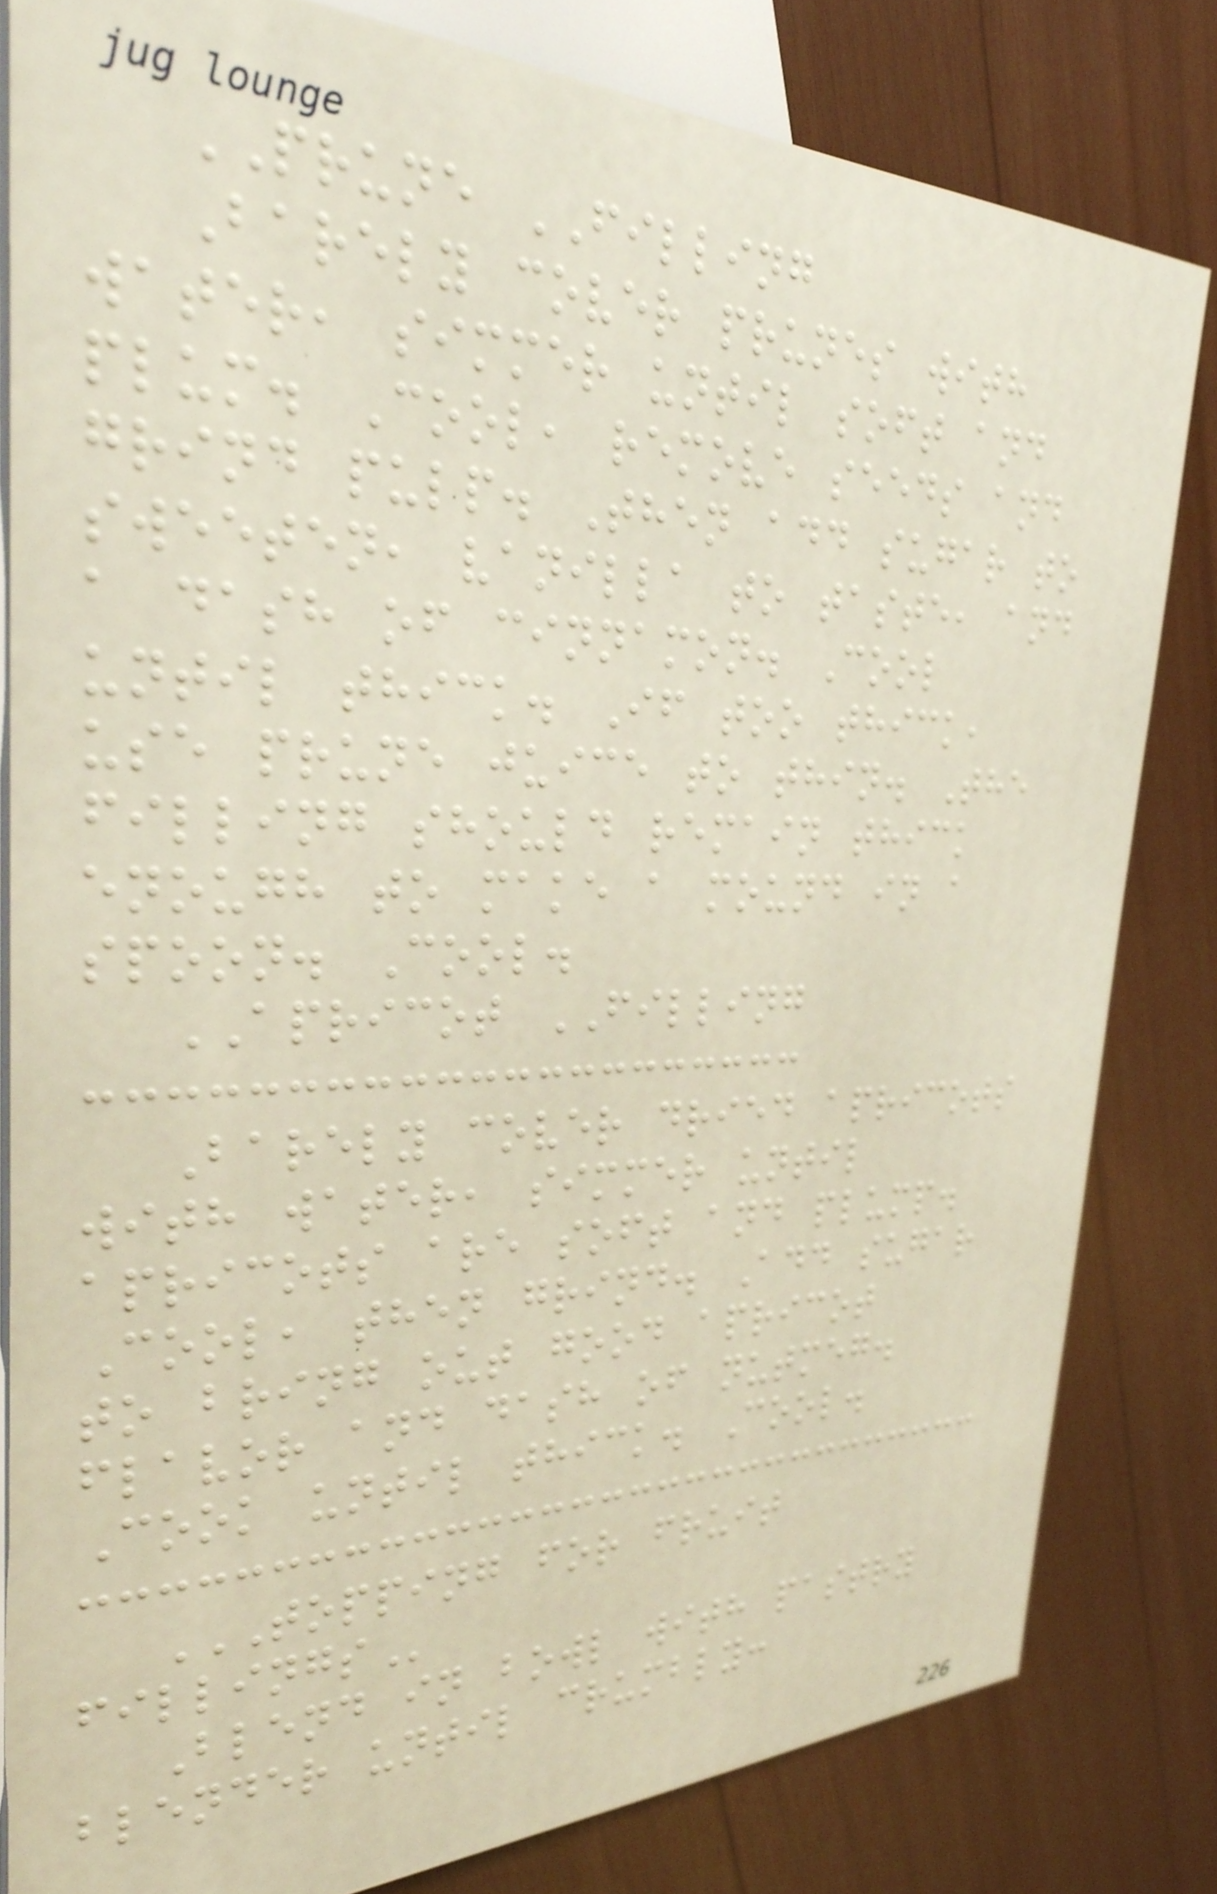PRUNE FILLING
Barely cover prunes with
water, simmer until soft and
plum. Cool, remove seeds and
grind pulp. Then add sugar to
sweeten, vanilla to taste, and
a dash of cinnamon. Cool
until thick. If too thick,
use prune juice to thin. The
filling should remain thick
enough to make a mound in a
spoon. Cool.
APRICOT FILLING
Barely cover dried apricots
with water, simmer until
apricots are soft and plump.
Cool, then grind. Add sugar
to bring out good apricot
flavor and dash of nutmeg.
Cook until thick. Cool.
TOPPING FOR FRUIT
FILLINGS
Blend in bowl with pastry
blender until crumbly:
